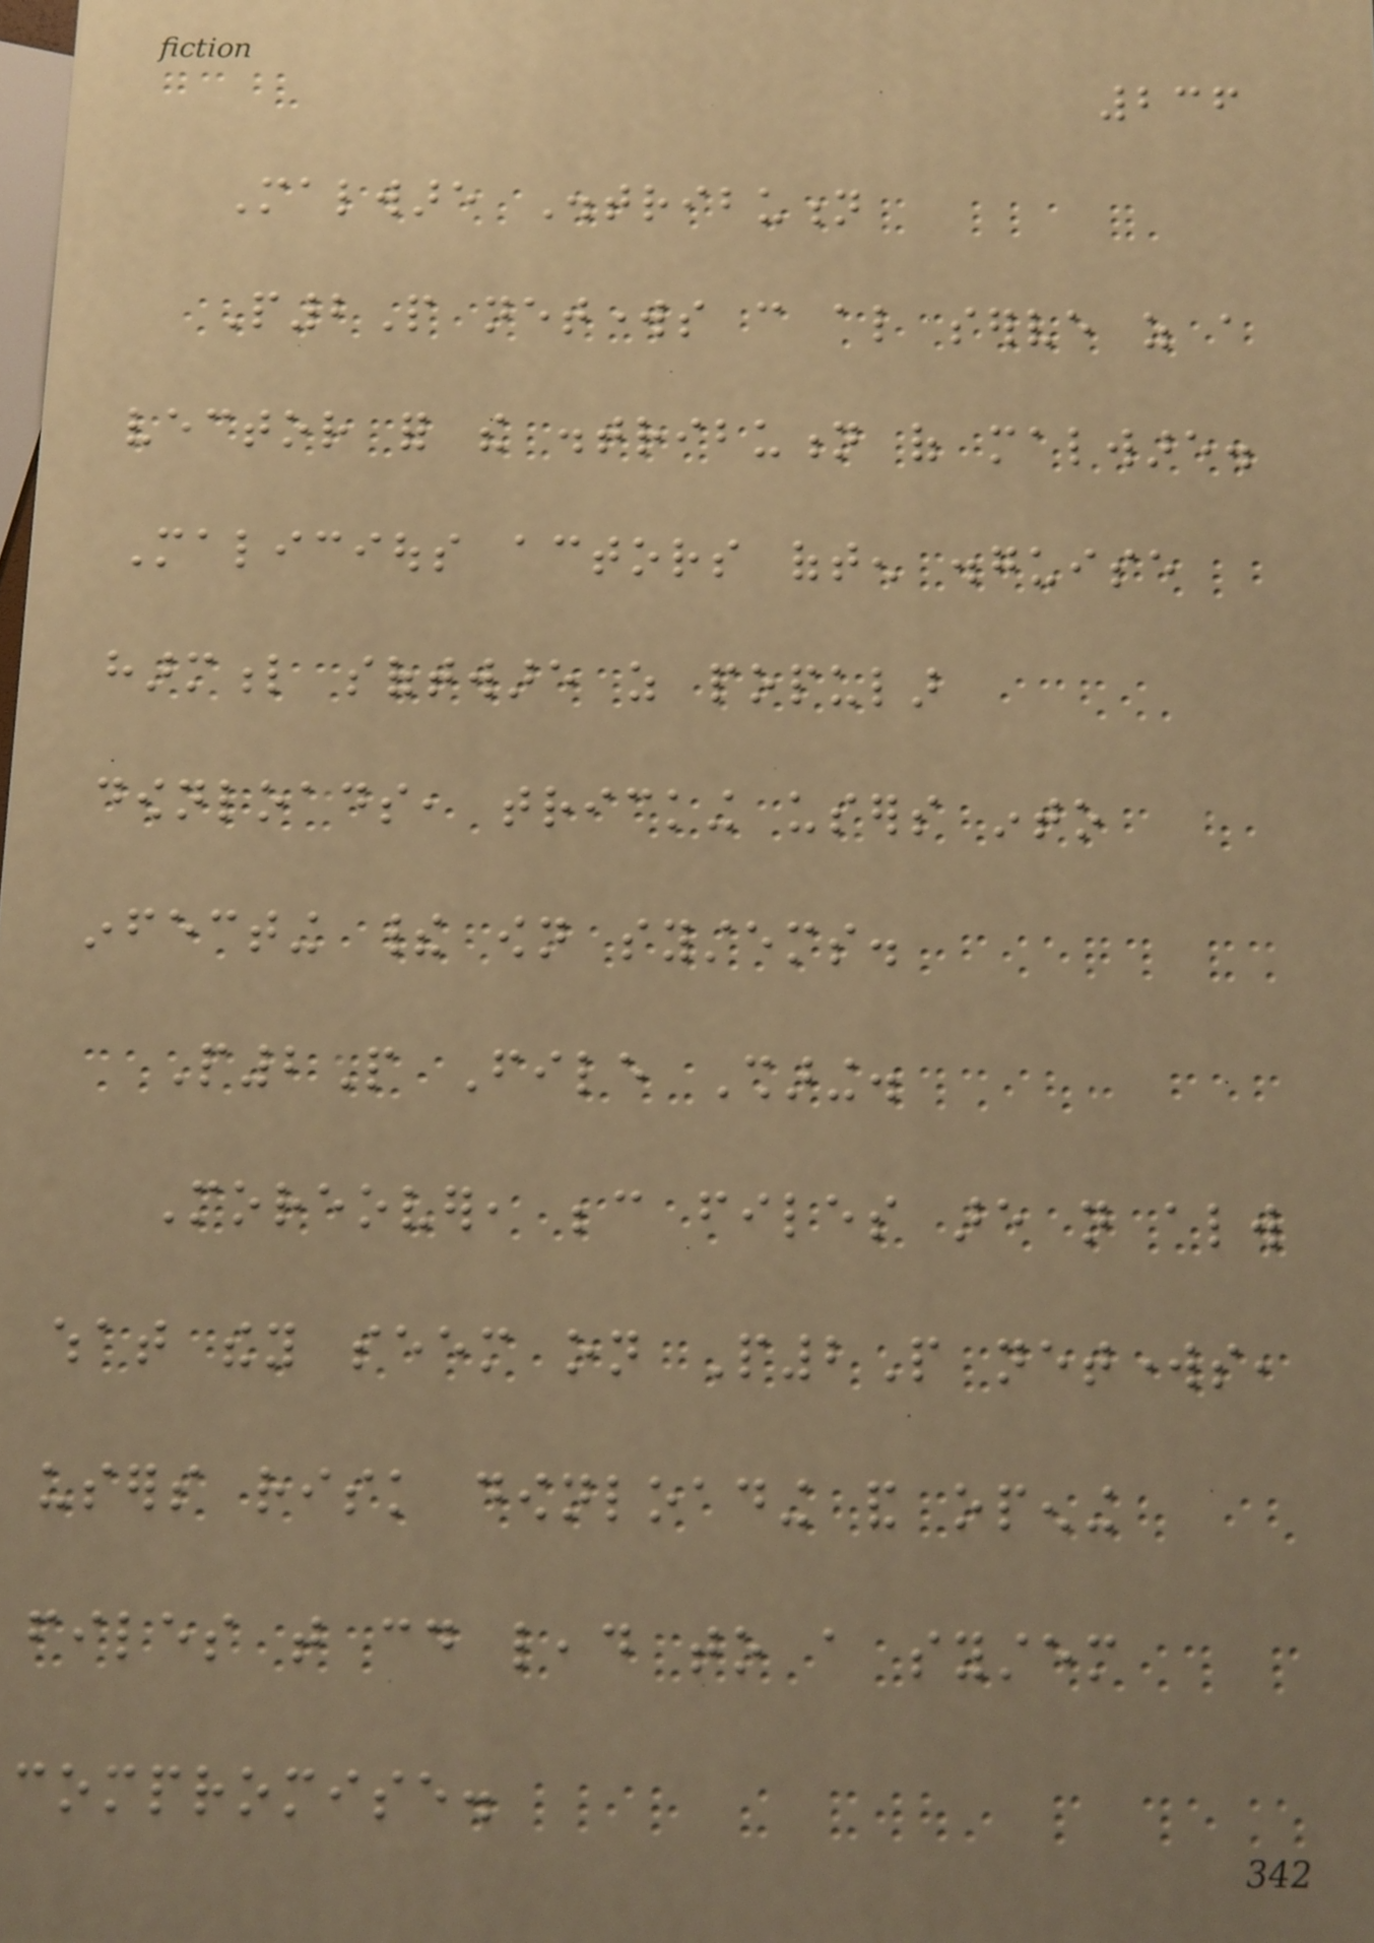236
Malware Distribution
P2P networks can also serve as a
vector for the distribution of malware.
Malicious actors often disguise
harmful software as popular
downloads, tricking users into
infecting their own systems.
P2P File Sharing.
Moreover, because files are not always
what they seem on P2P networks,
users risk downloading and opening
files that could lead to a system
compromise.
